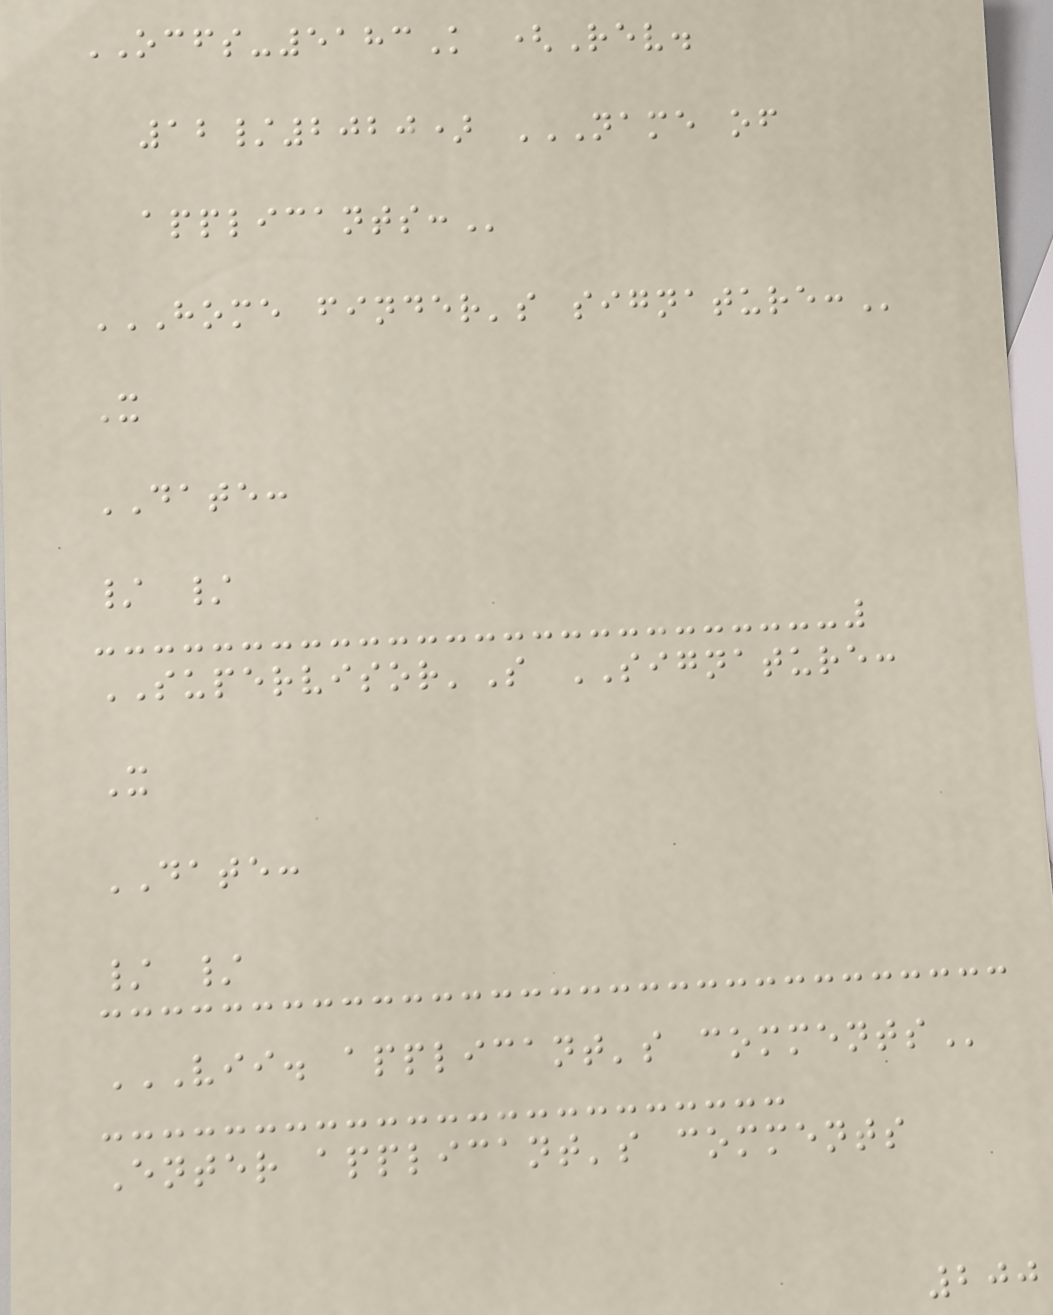OCFS-5183K (Rev.
12/2020) NAME OF
APPLICANTS:
HOME FINDER'S SIGNATURE:
X
DATE:
/ /
SUPERVISOR'S SIGNATURE:
X
DATE:
/ /
VII. APPLICANT'S COMMENTS
Enter applicant's comments
200
